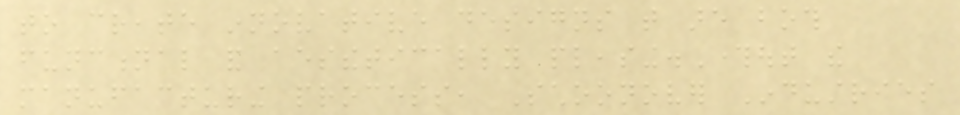to create innovative designs that are both
functional and aesthetically pleasing.Throughout the
manufacturing process, Schoonover Industries
